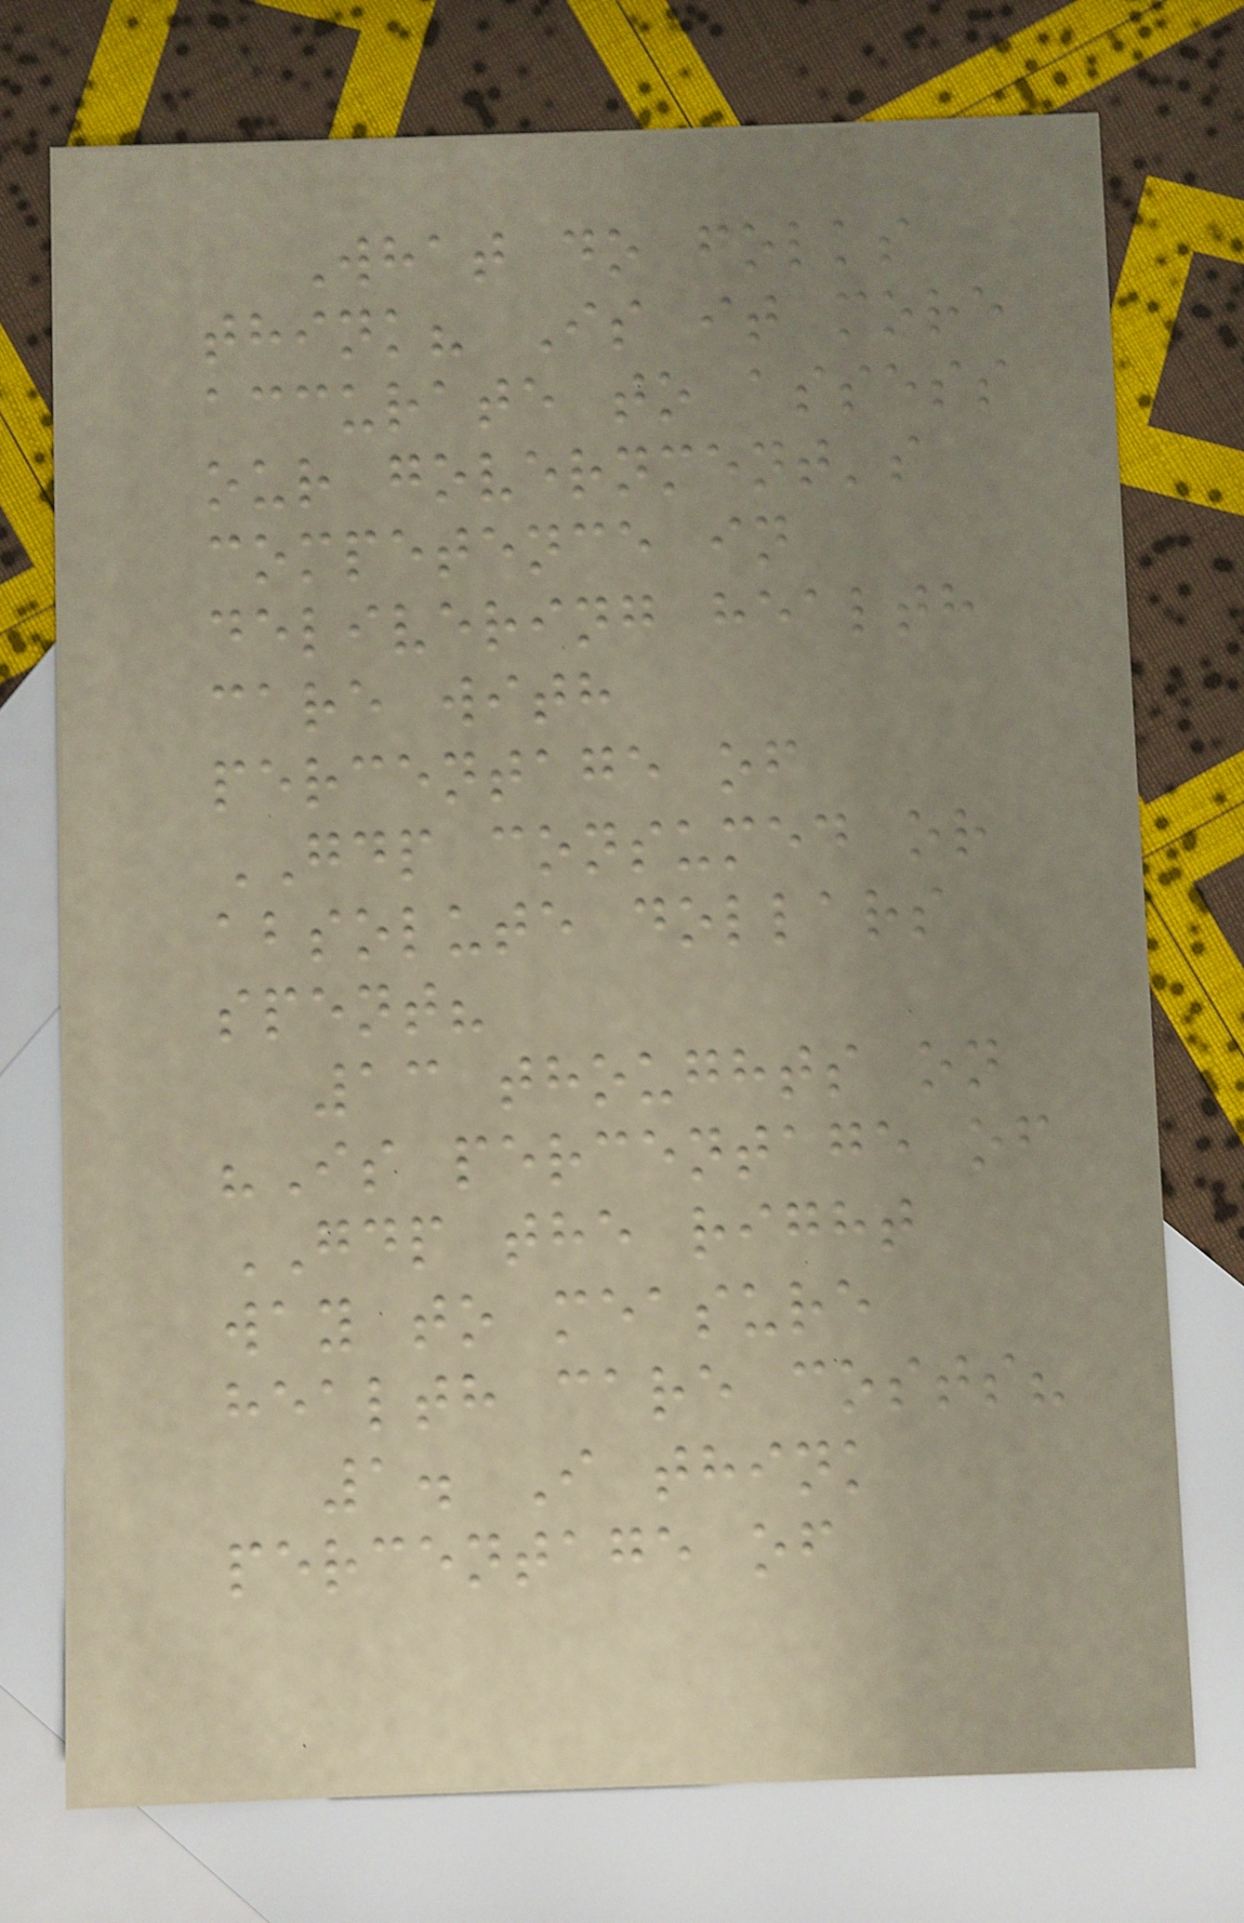What do folks
think? Is it more
accurate to assess
our government's
competence in
delivering health
care with
percentage of
GDP consumed or
absolute dollars
spent?
13 thoughts on
"Is percentage of
GDP the right
way to measure
health care costs?
1. I think
percentage of
